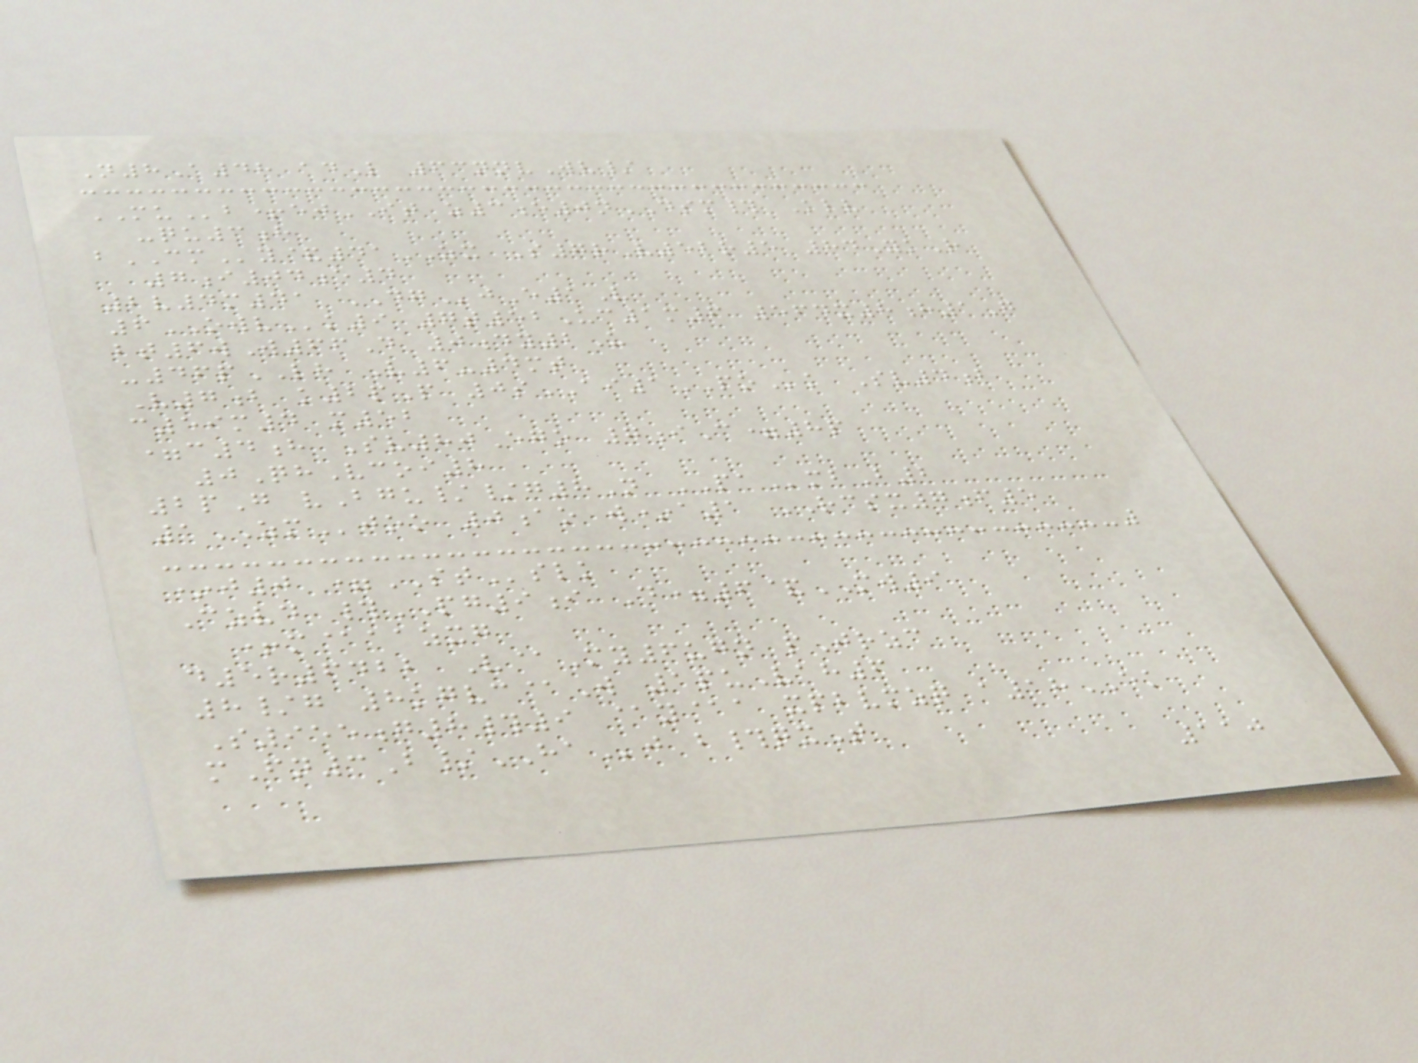N8A48 adL 63nnvWv/
MUb+ejIT z3e0nDSM# Klv
-qu3h
bCMy&41ZX S7rV52r5 84YkR
7i04e4
2v4m41 DGjE1V
6OWVk9 7t52Uc1m6 564x8h1G
bt6wW66D 0dy2U
-46pLH V6-4mt
V7b k2pP 0sAI1POk Sv4b
c59m4 m52
=c4h Sv80Ego 7iC=8p
0QhVcoi8
2pG vBgu//g8N PAmbB2
1ZMjoo 0ao w*a1 RCSX7f5
*j0 =STslk
Czvd #PG9i D=6&MW9
+m@aazxg
d5r6422 V@My6ugn pJrzc
8/g 8kgvc@W 1puVah6
S955g8#9 @y@a xpbvmzq a18EK
mFn3B/HAj b#qxT
110
